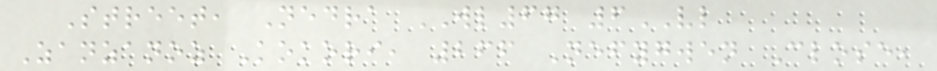Street, Nedra WL67 6VL
Zanzanoz Kokori, 266 Nefygwen Close,
